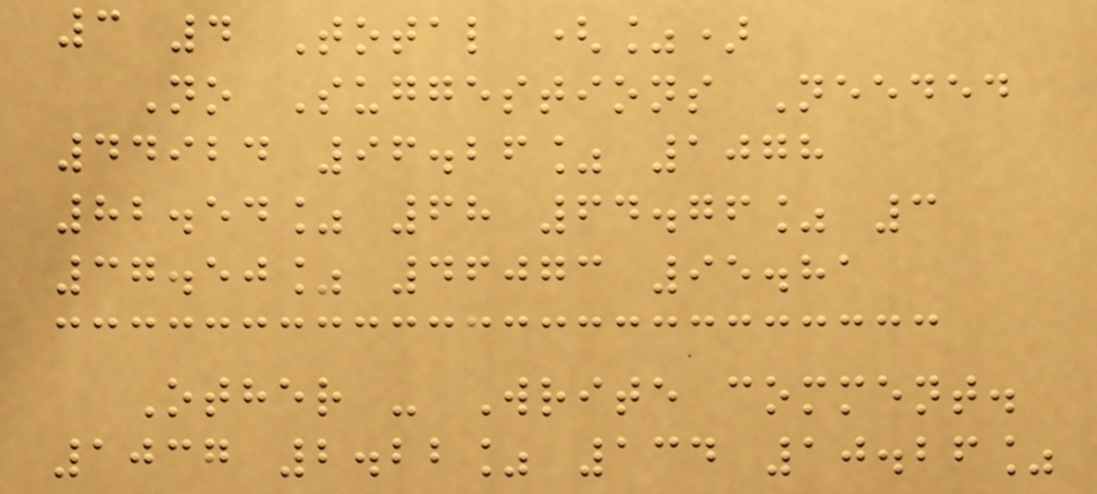3 4 Total (%)
No Suggestions Needed
44924 96.26% 1078
82.54% 68 64.76% 3
37.50% 46073 95.81
Other - Write comment.
1037 2.22% 134 10.26%
